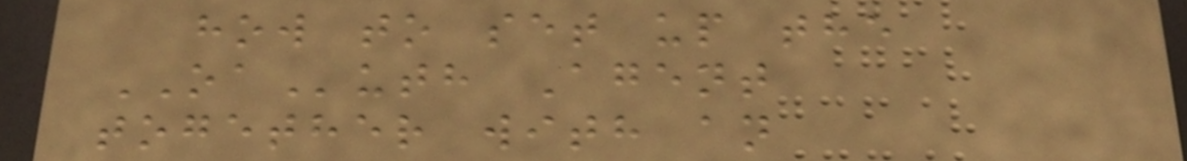how to set up the
OAuth Agent
together with an
